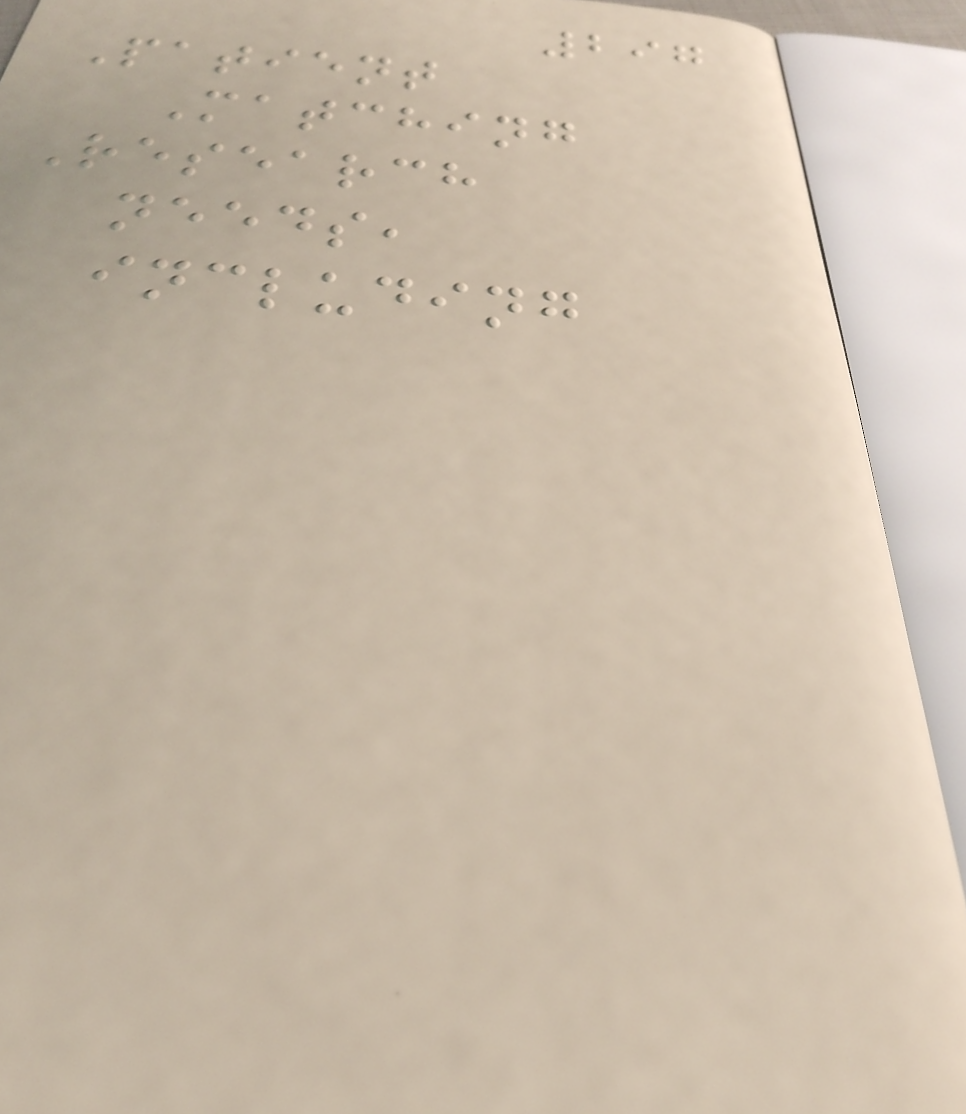297
Patient
Matching
Research
needs,
including
